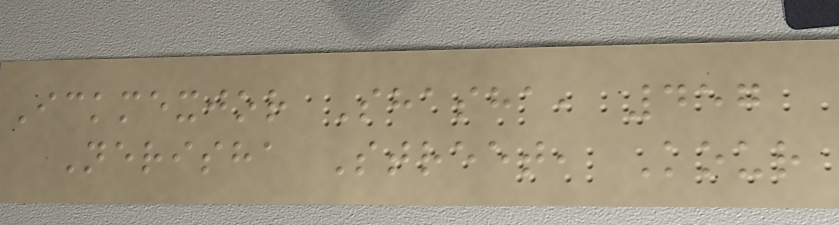Ickmexjor Shasha, 457
Nerisha Street, Kour
